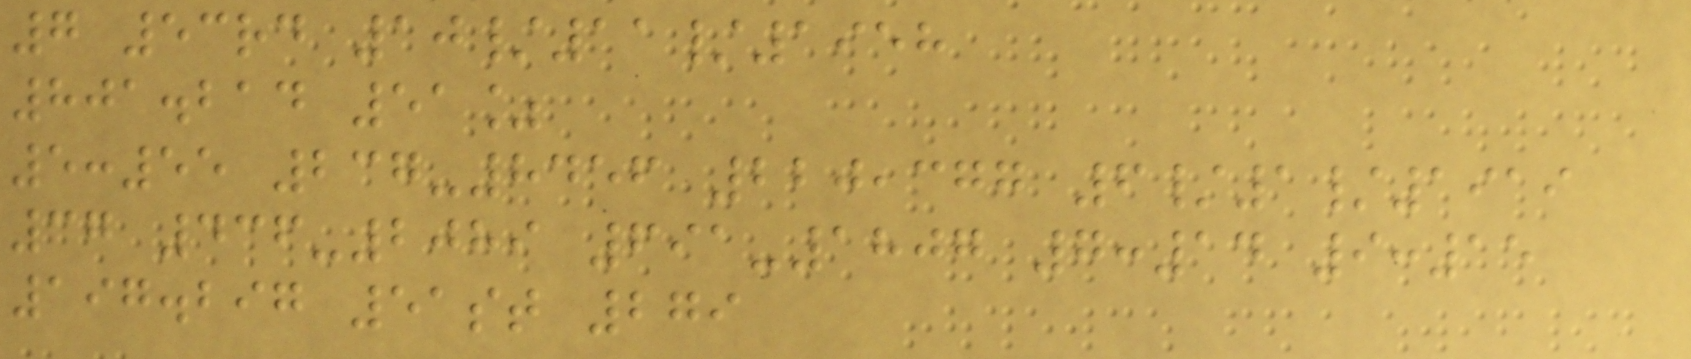7 53rd 10/11/1958
801.214 51%
5:55 237-8456 220,377 6/1/1919
37 436-2089 691-1807 7:14 9:15
197.297 51st 279
